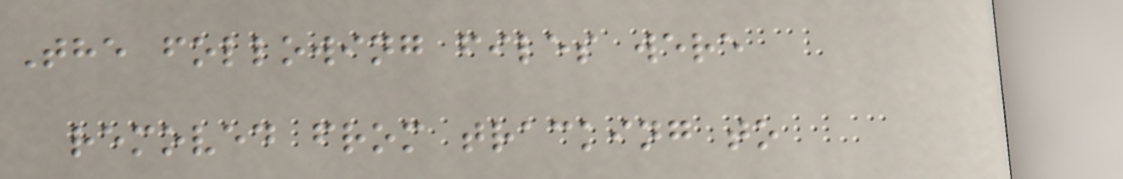The following files were
removed from tracking to
